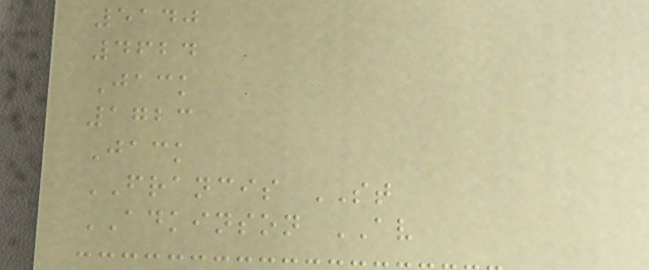5140
4624
Jack
1723
Jack
FRANCIS ST
ADKINSON AV
